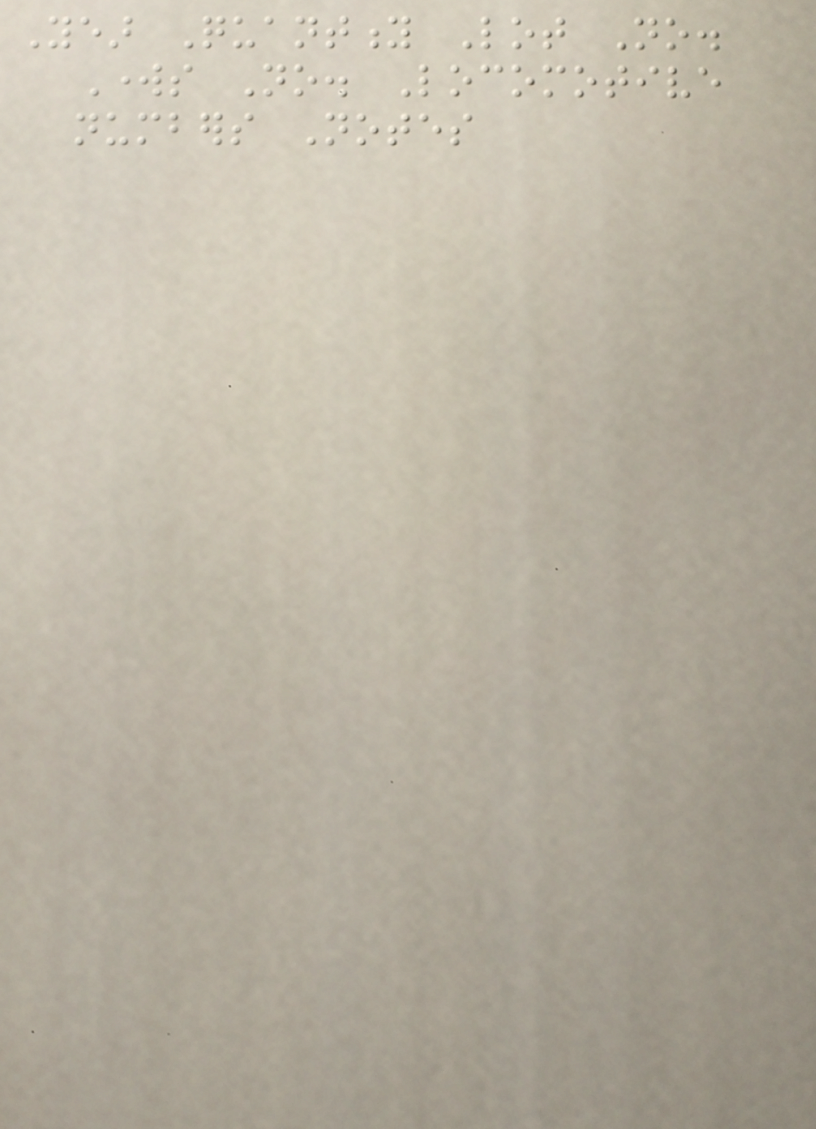Year Quantity Lot No.
Works No. Locomotive
numbers Notes
